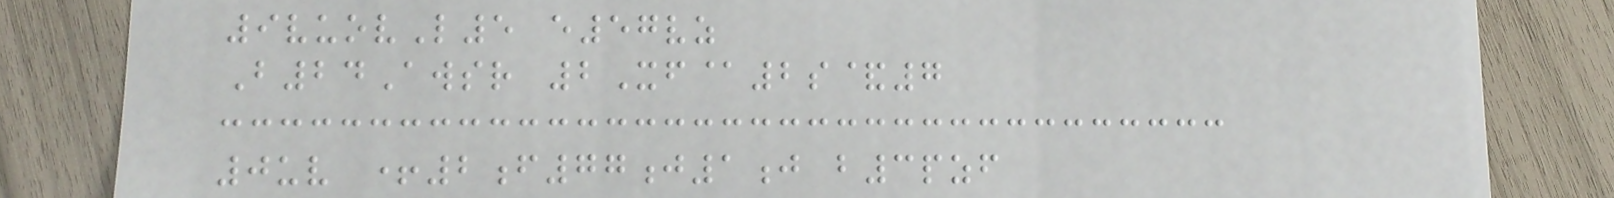9vuovL5 e57vz
B24Awsr 2Xf@2s&7
0uv +2f77j1j b3pzf
